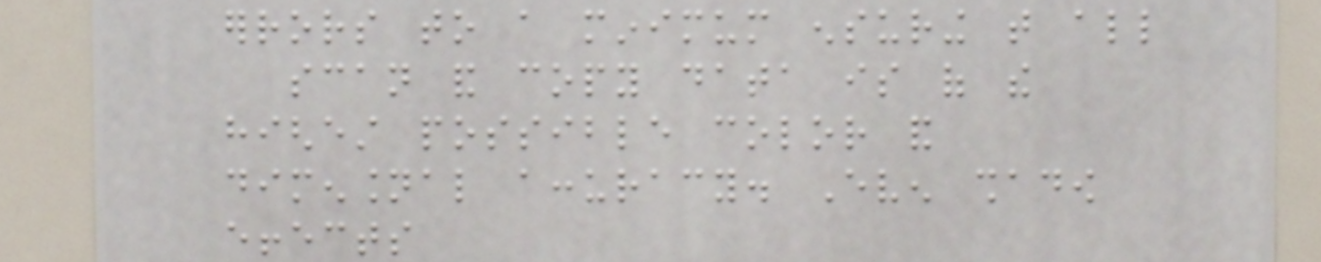errors to a minimum ensuring that all
scan and copy data is of the
highest possible color and
dimensional accuracy. Even shadow
effects
